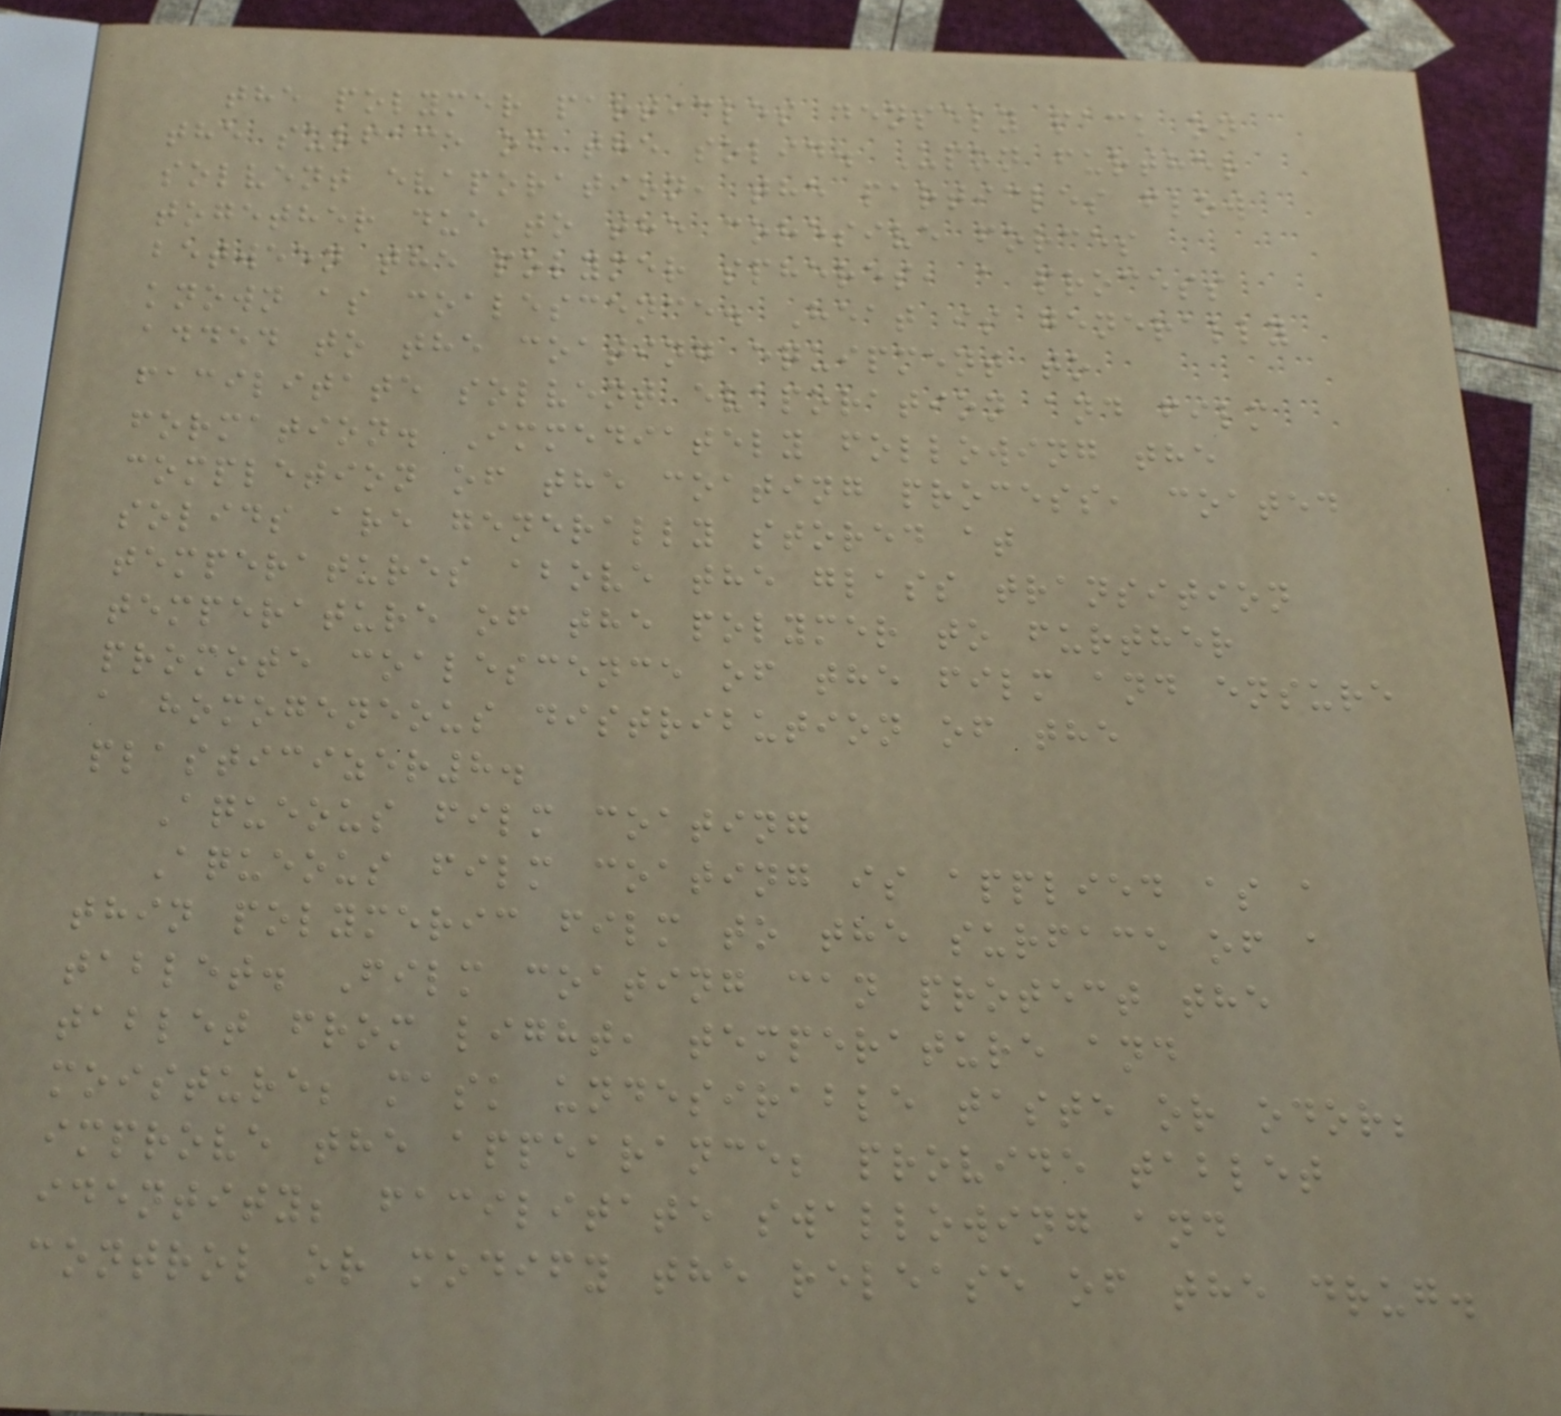the polymer particles densely pack on
the surface of the solid. Upon further
solvent evaporation, the particles flow
together due to the cohesive forces
between the polymer spheres, a process
known as coalescence. Heat is generally
added to the coating equipment to
facilitate solvent evaporation and film
formation. Immediately following the
completion of the coating process, coated
solids are generally stored at
temperatures above the glass transition
temperature of the polymer to further
promote coalescence of the film and ensure
a homogeneous distribution of the
plasticizer8.
Aqueous film coating
Aqueous film coating is applied as a
thin polymeric film to the surface of a
tablet. Film coating can protect the
tablet from light, temperature and
moisture; mask undesirable taste or odor;
improve the appearance; provide tablet
identity; facilitate swallowing and
control or modify the release of the drug.
